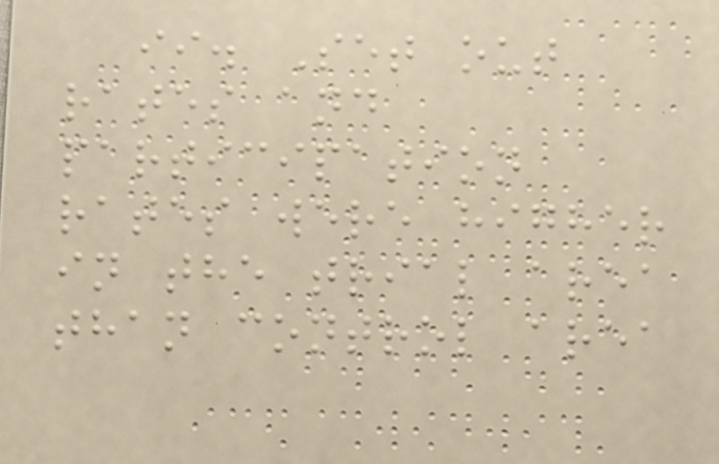ii. Set out
rates and
participation
rates were higher
in the trial area
than control area
